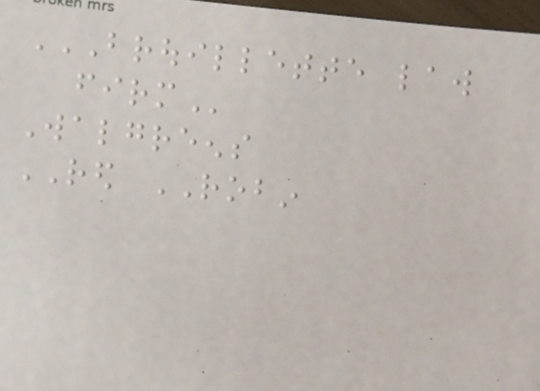BROUILLETTE LAW
FIRM
Walgreens
RED ROBIN
